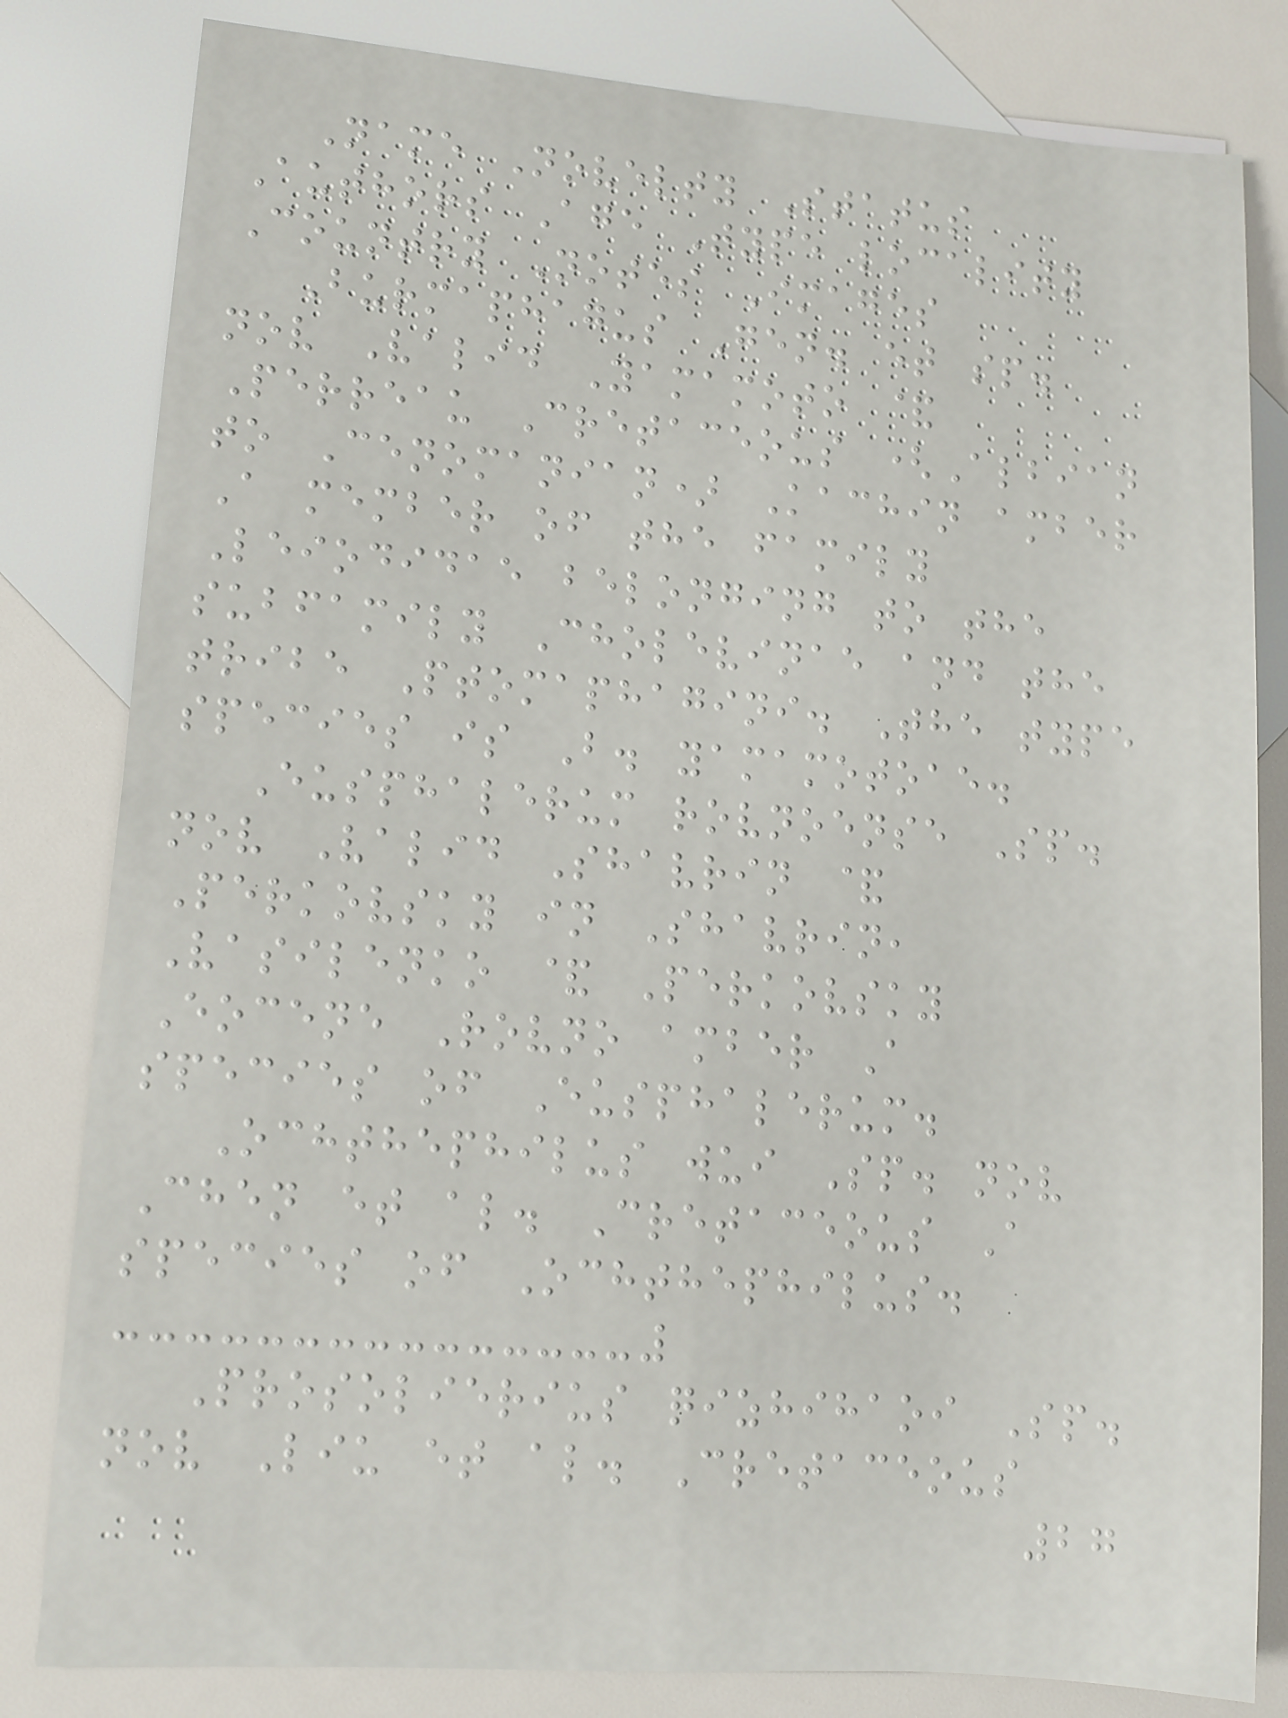Name Novelty Status
Authors Age Type locality
Country Notes Images
Burmaphagus Gen. et sp.
nov Valid Yamamoto &
Perreau Cretaceous (Albian
to Cenomanian) Kachin amber
A member of the family
Leiodidae belonging to the
subfamily Cholevinae and the
tribe Ptomaphagini. The type
species is B. yamamotoae.
Eusphalerum rovnoense Sp.
nov Valid Shavrin &
Perkovsky in Shavrin,
Vasilenko & Perkovsky
Eocene Rovno amber A
species of Eusphalerum.
Ochthephilus wui Sp. nov
Chen et al. Cretaceous A
species of Ochthephilus.
Prosolierius qizhihaoi Sp.
nov Liu et al. Cretaceous
27
